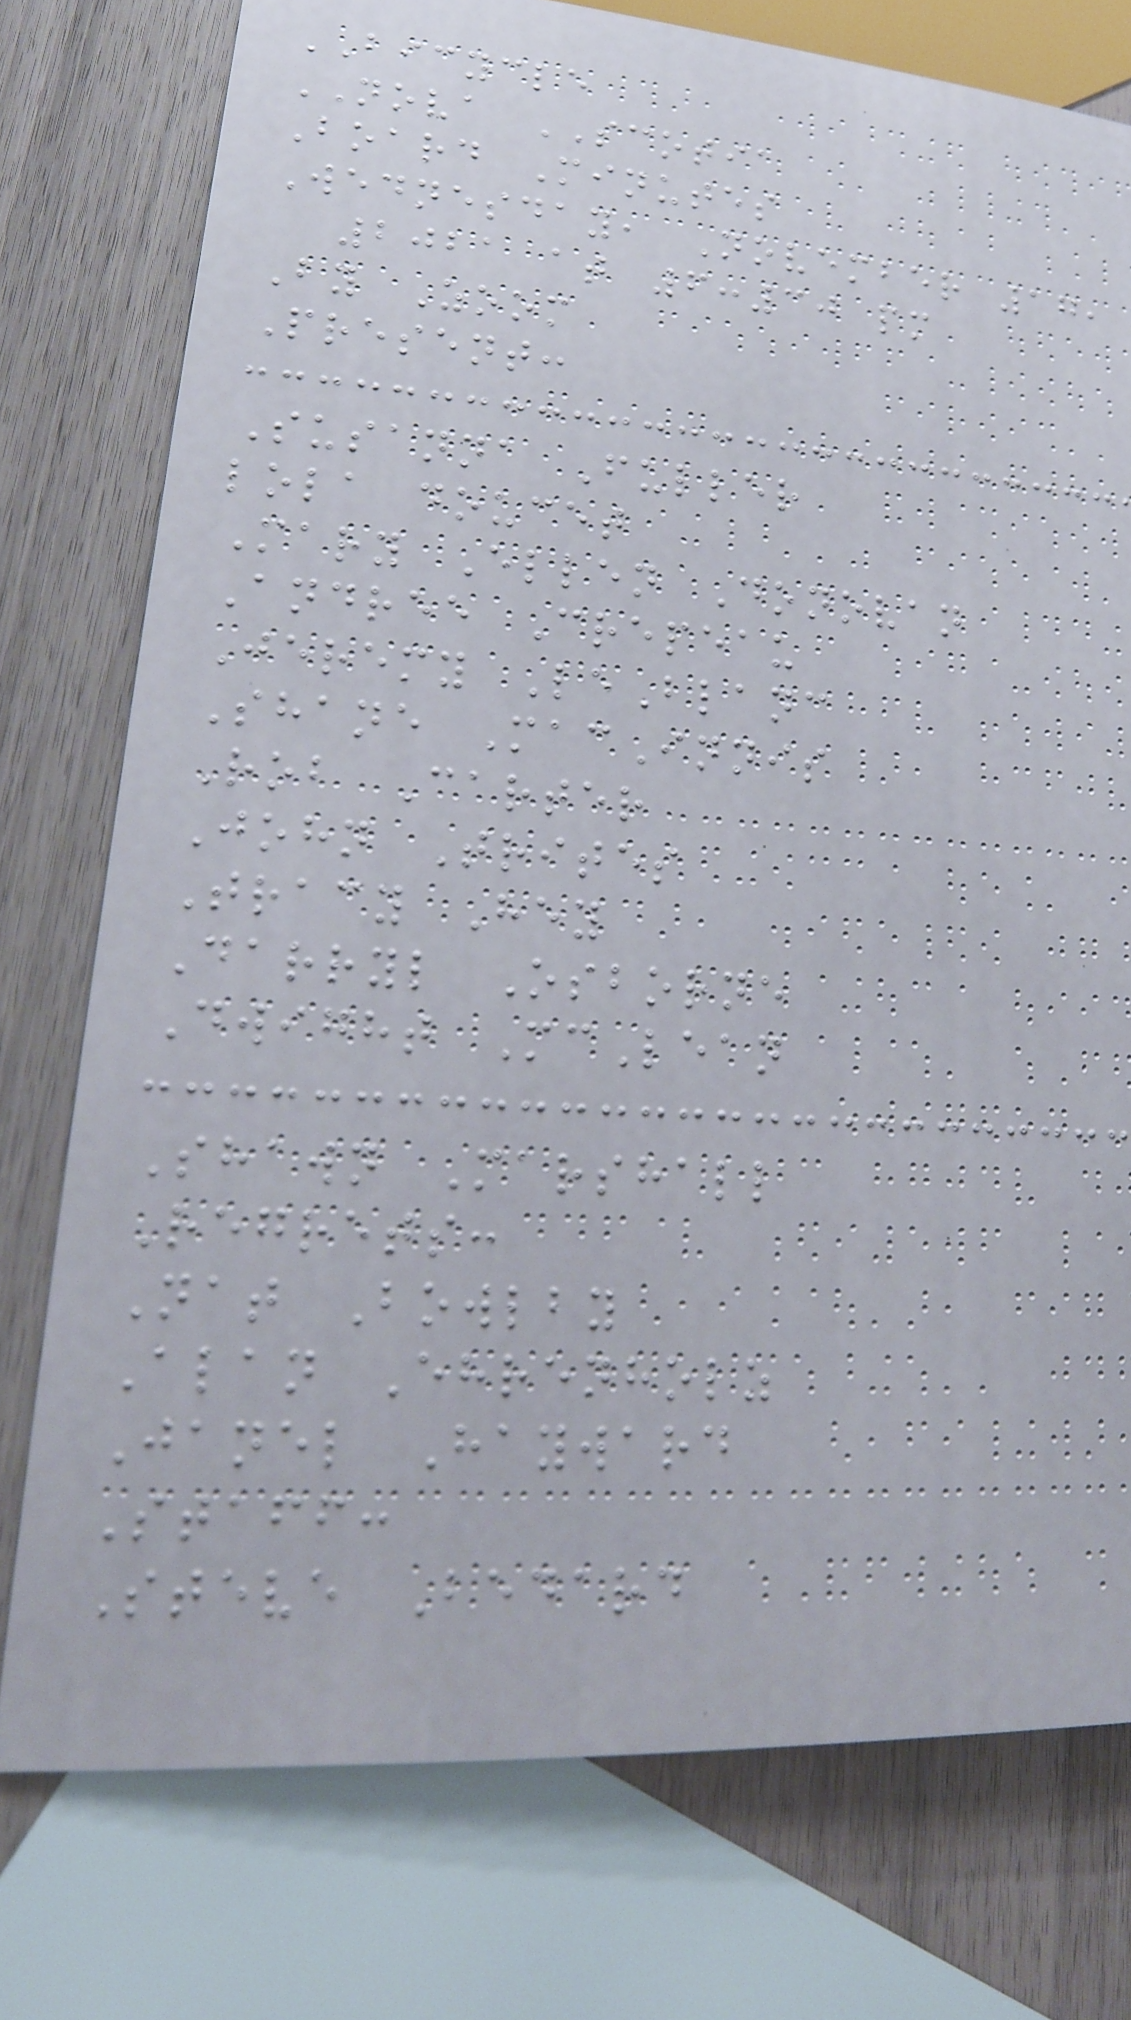BICYCLE
NOVA SCOTIA
Board Minutes
Wednesday, November 17,
2021 at 6:30 pm
By Zoom
Present:
Susanna Fuller
lola doucet
Mary Ellen Donovan
Andree Crepeau
Jeremy LeBlanc
Shane MacInnis
Rob Carter
John Trites
Tracy Hey
Darryl Osborne
Dwight McLean
Shawn Marshall
Regrets:
Nat Bowlby
Alan Ehrenholz
Janel Hayward
Staff:
Steve Bedard
